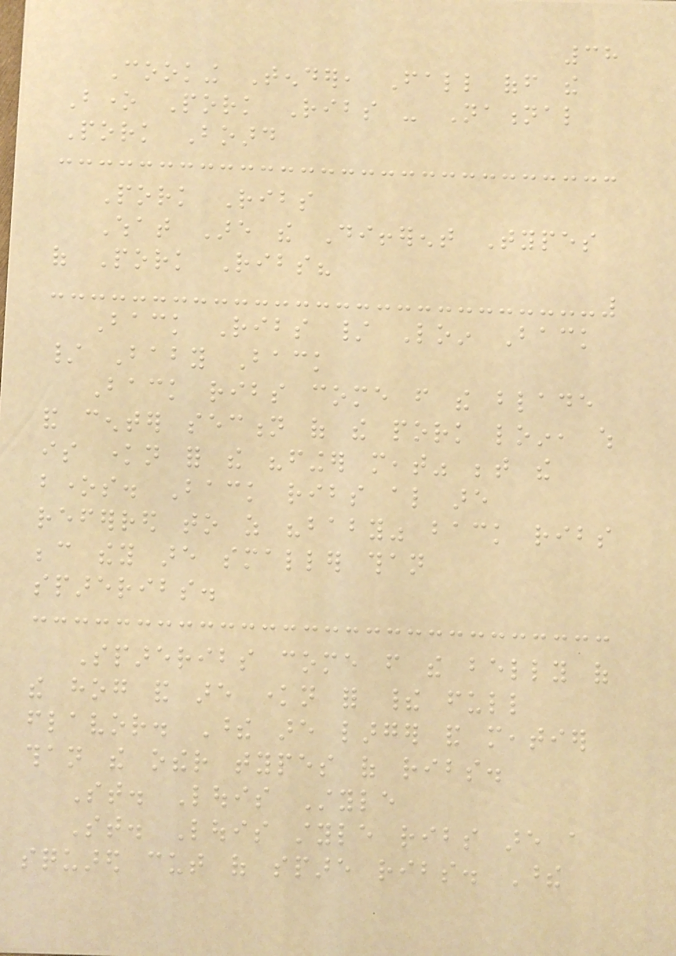38
Cooking Tender, Fall off the
Bone Pork Ribs - National
Pork Board
Pork Ribs
What Are the Different Types
of Pork Ribs?
Back Ribs / Loin Back
/ Baby Back
Back ribs come from the blade
and center section of the pork loin, which
is known for the "finger meat" between the
bones. Back ribs also are
referred to as "baby" back ribs
because they are smaller than
spareribs.
Spareribs come from the belly of
the hog and are known for their full
flavor. These are larger and meatier
than the other types of ribs.
St. Louis Style
St. Louis style ribs are a
squared cut of spare ribs. These
